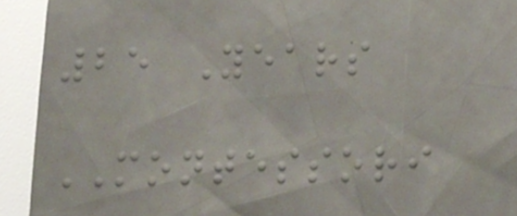25 Years
MONTESSORI
